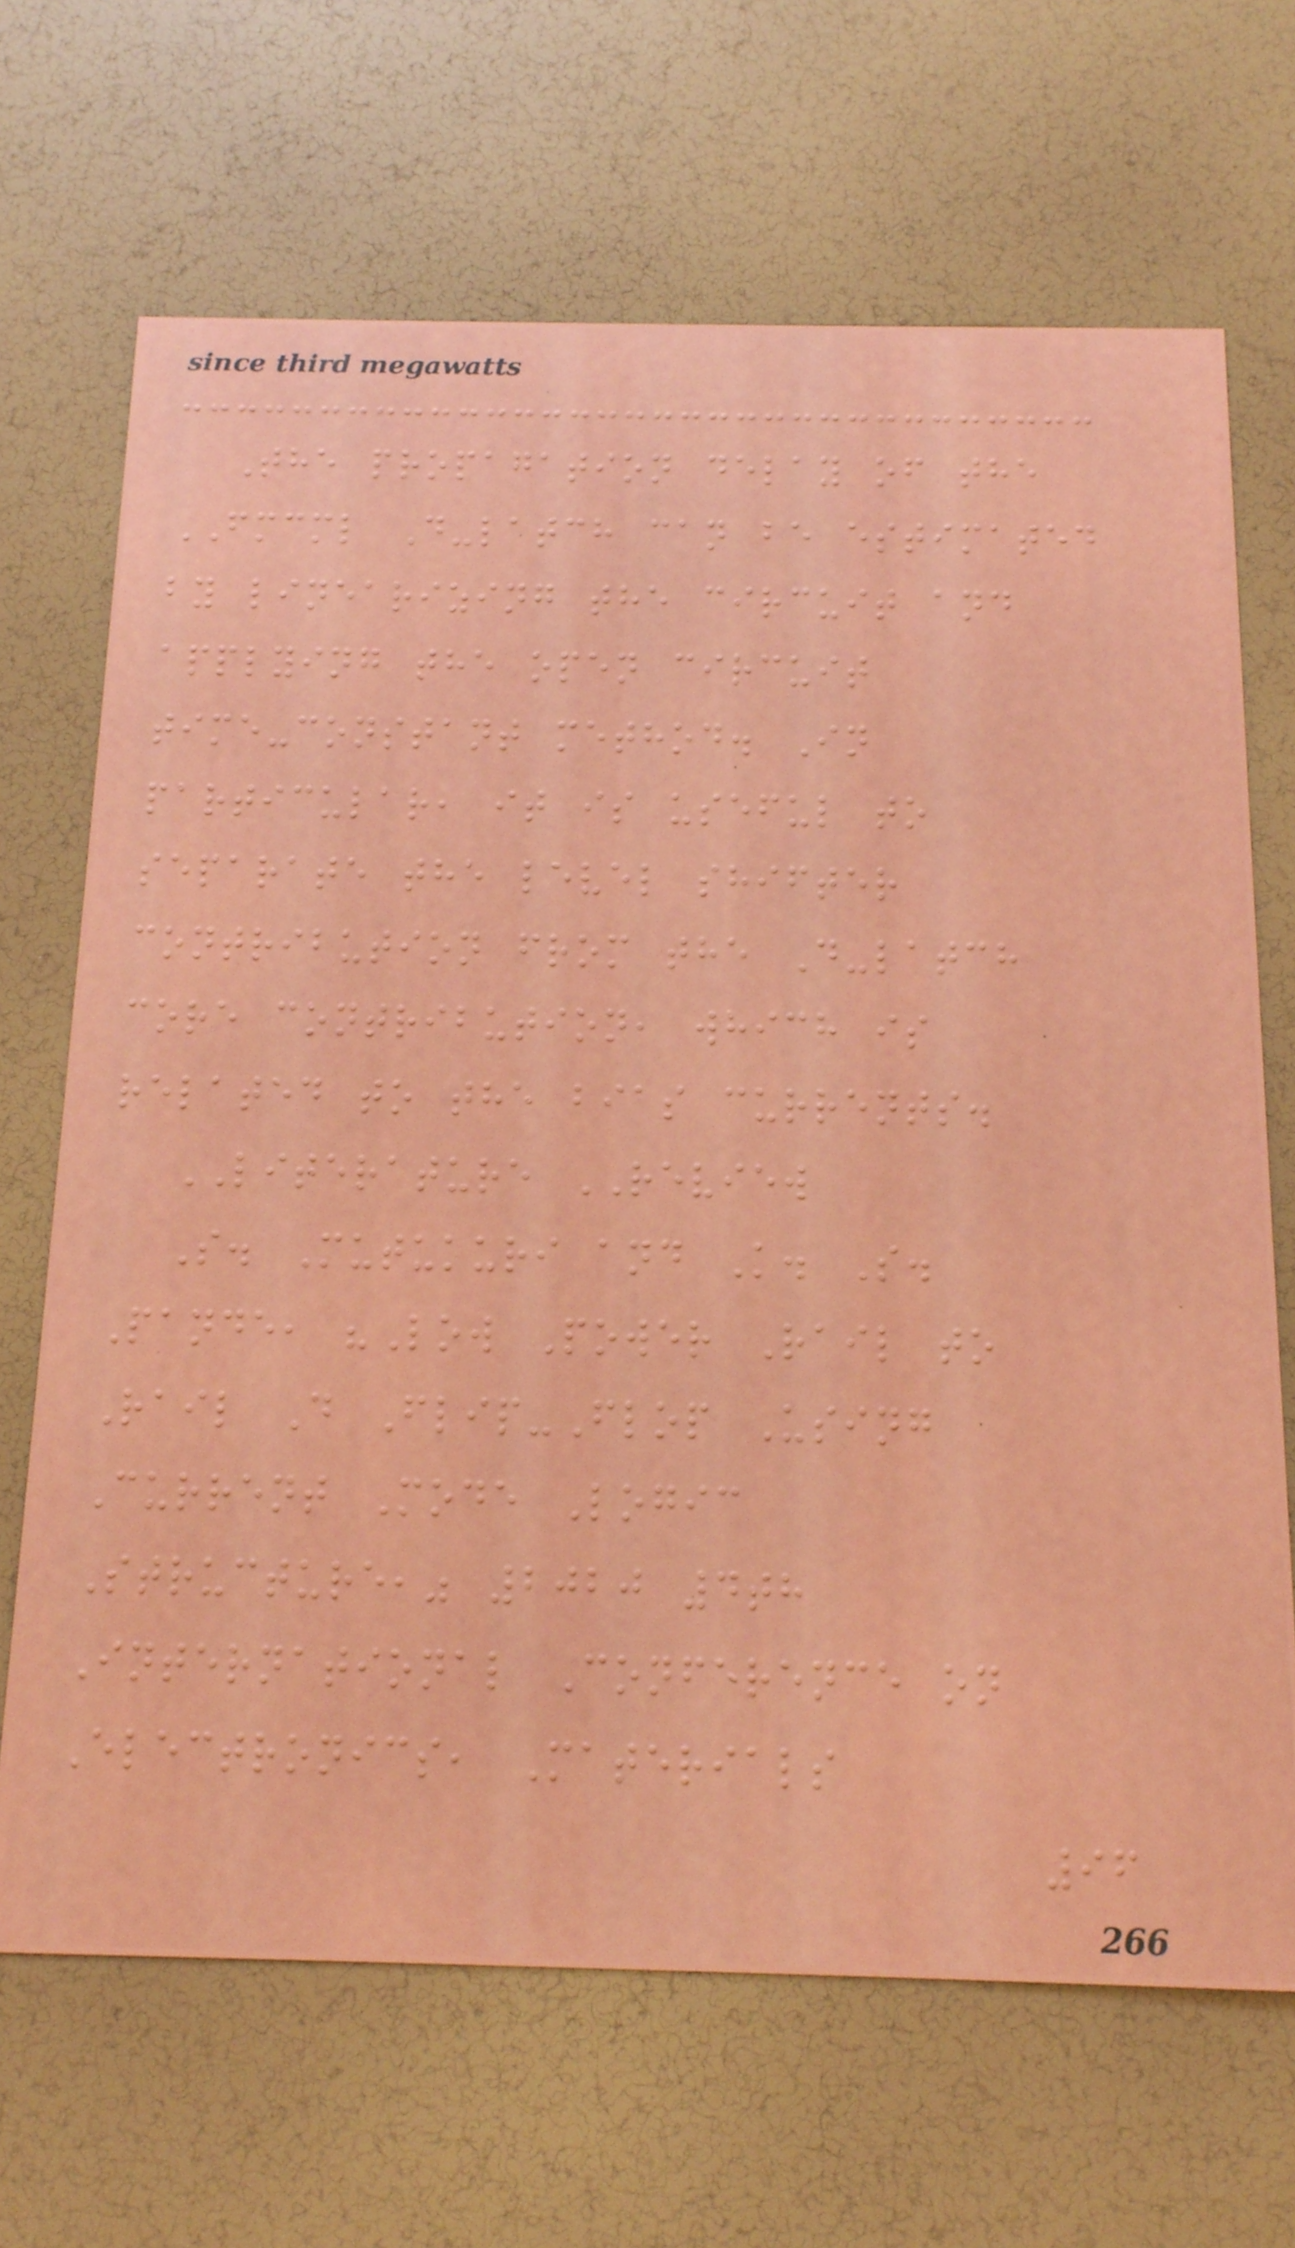The propagation delay of the
FMCML D-latch can be estimated
by linearizing the circuit and
applying the open circuit
time-constant method. In
particular, it is useful to
separate the level shifter
contribution from the D-latch
core contribution, which is
related to the bias currents.
LITERATURE REVIEW
S. Mutukuri and K. S.
Pande, "Low Power Rail to
Rail D Flip-Flop Using
Current Mode Logic
Structure," 2020 4th
International Conference on
Electronics, Materials
96
